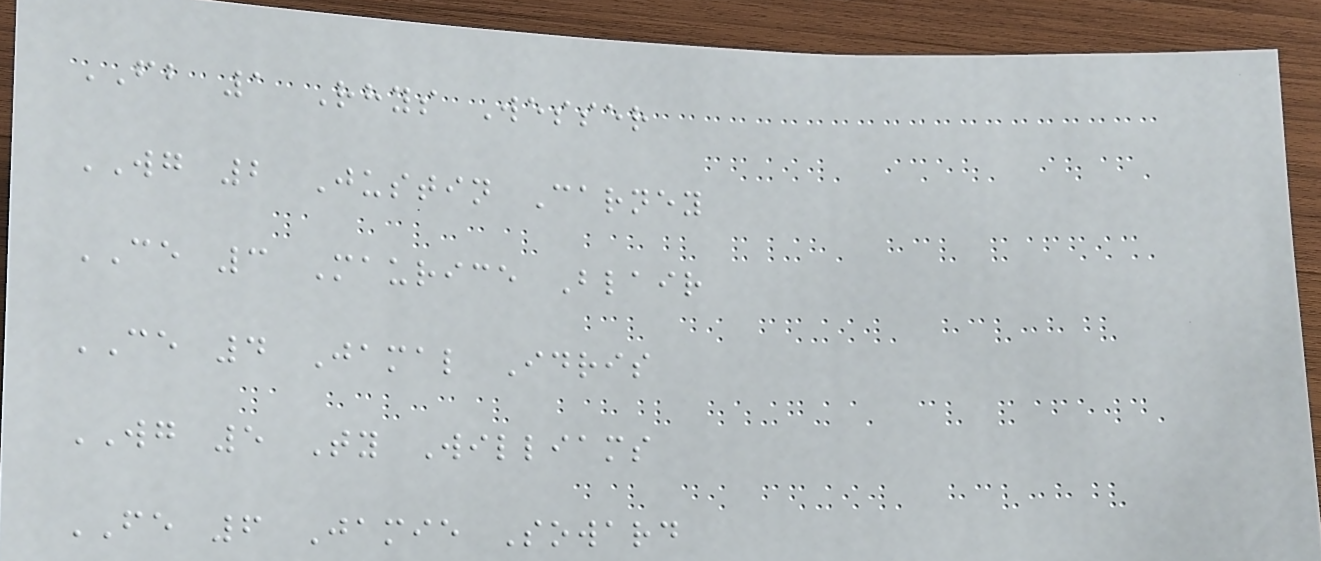FB 1 Rhys Wesser
WG 2 Justin Carney
CE 3 Maurice Blair
CE 4 Jamal Idris
WG 5 Ty Williams
FE 6 Jamie Soward
